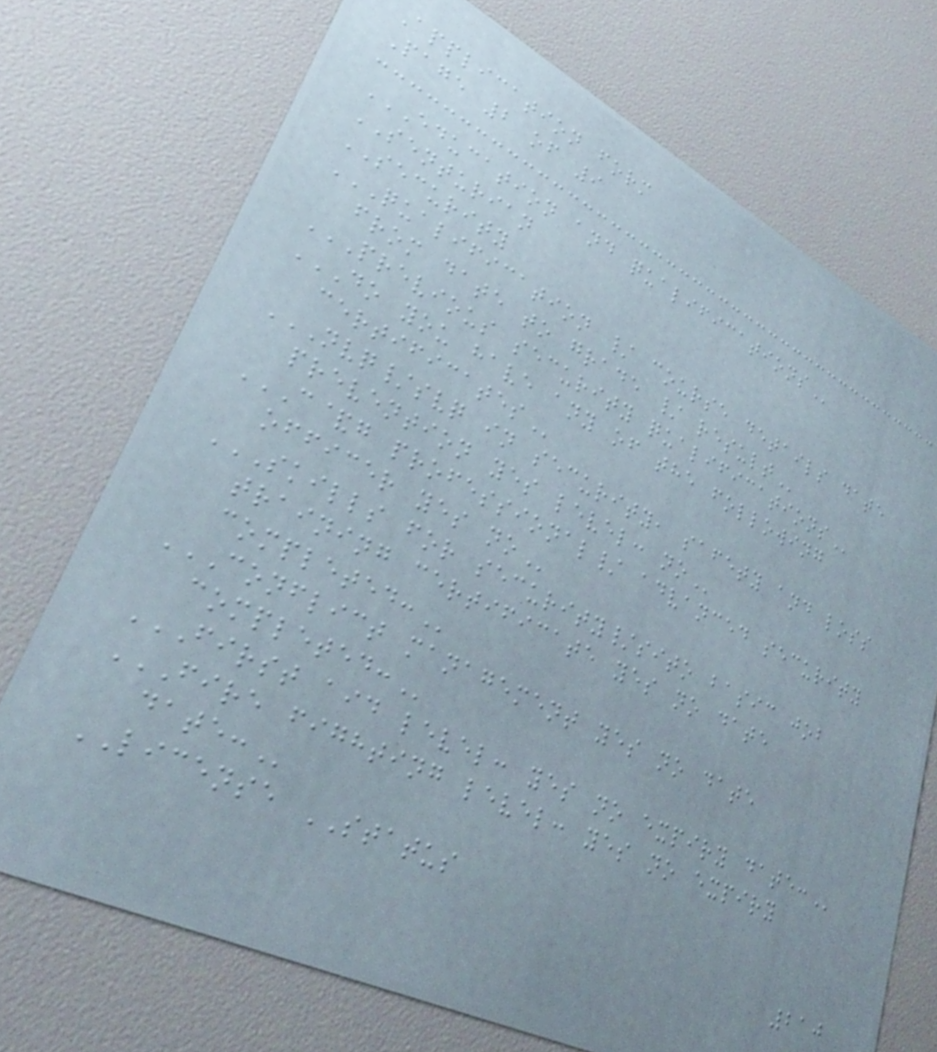Application form
Page 2 of 9
EDUCATION AND QUALIFICATIONS
SENTURIAN
SECURITY
QUALIFICATION / COURSE DETAILS DATE
FROM DATE TO GRADE / RESULT
PREVIOUS SECURITY QUALIFICATIONS
DO YOU HAVE ANY OF THE FOLLOWING
CERTIFICATES
NVQ/SVQ IN SECURITY, SAFETY AND LOSS
PREVENTION YES LEVEL: NO
C&G PROFESSIONAL/ ADVANCED SECURITY
OFFICER YES NO
SKILLS FOR SECURITY/SITO BASIC JOB
TRAINING CERTIFICATE YES NO DATE
COMPLETED:
CONFLICT MANAGEMENT YES NO DATE
COMPLETED:
FIRST AID LEVEL: YES NO EXPIRY DATE:
FIRE FIGHTING LEVEL: YES NO EXPIRY
DATE:
LICENSE STATUS
210
